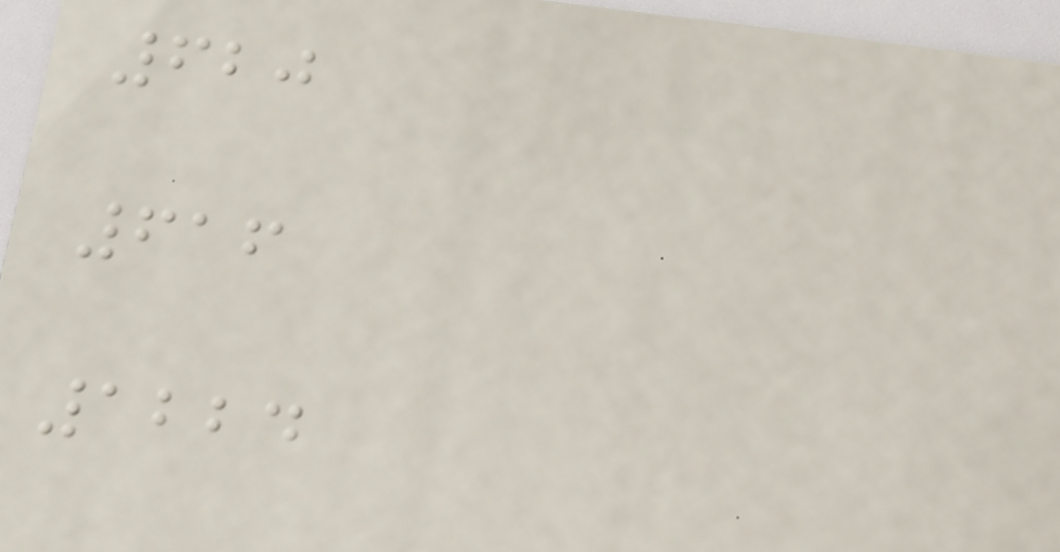620
616
1224
